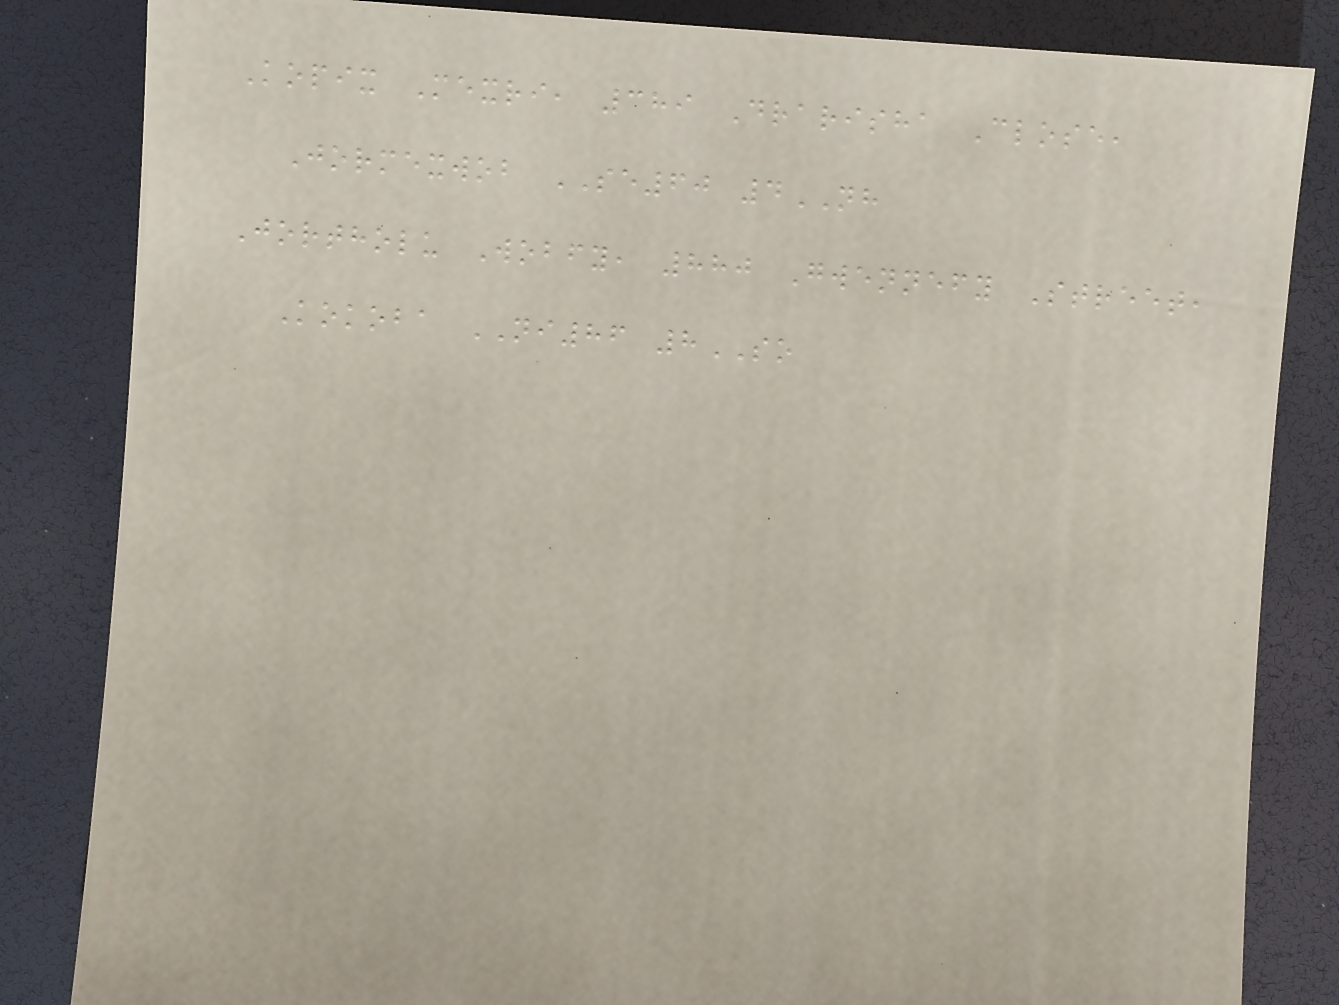Kopix Mexri, 389 Drarisha Close,
Jormexwob SE60 4NH
Jortholu Wobfy, 880 Gwennefy Street,
Kokoba NI86 8SO
